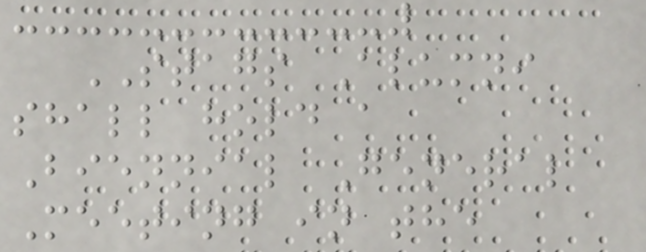STAGS Alumni
shall hold a
Biennial General
Meeting in the
